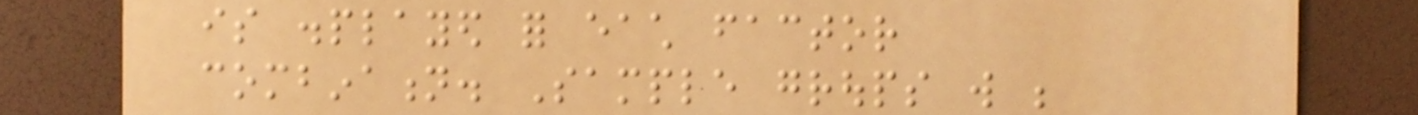is displayed for each factor
combination. Sample groups will be
